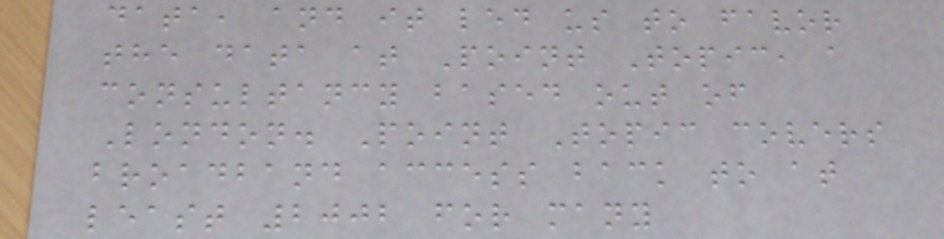data, and it led us to favor
the data at Point Topic, a
consultancy based out of
London. Point Topic covers
broadband access back to at
least 2002 for many
